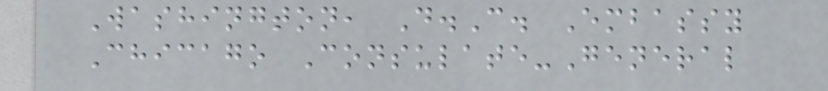Washington, D.C. Embassy
Chicago Consulate-General
